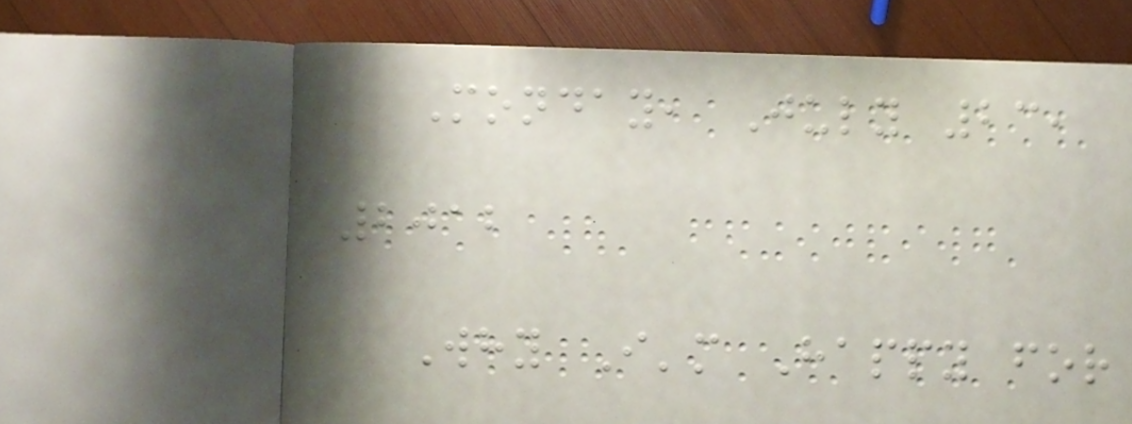Monday, July 23,
2012
Why I'm Happy for
